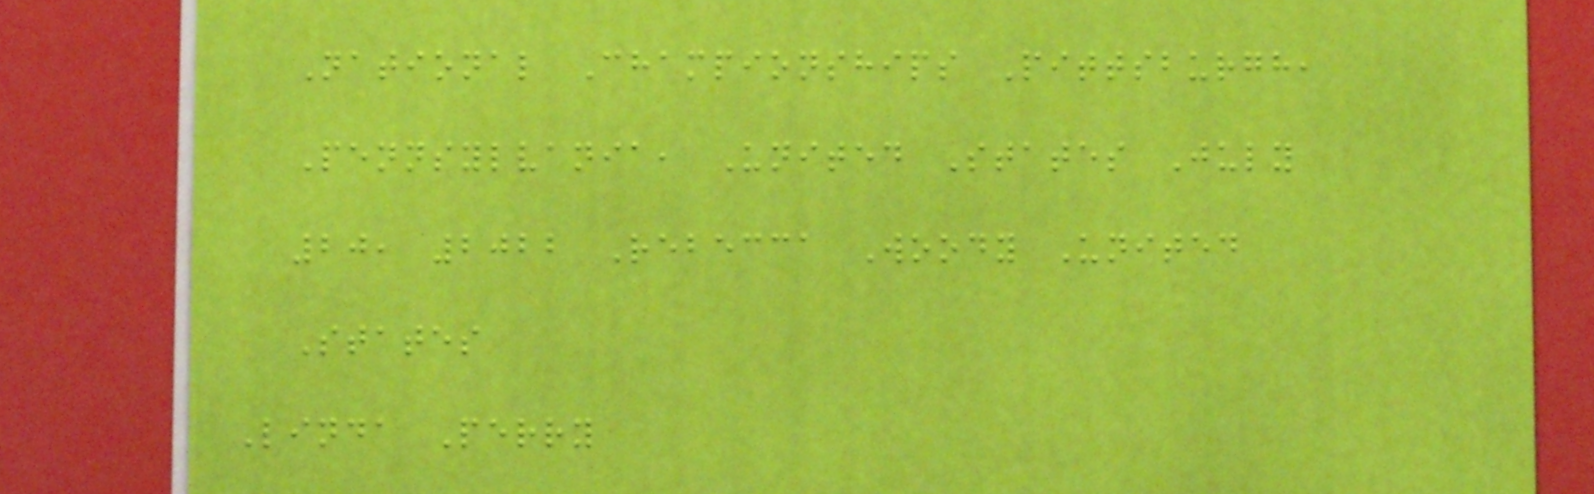National Championships Pittsburgh,
Pennsylvania, United States July
20, 2022 Rebecca Woody United
States
Linda Perry
